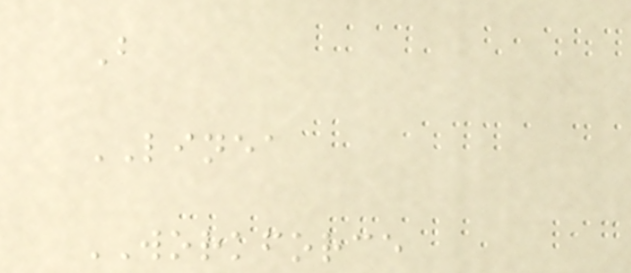B
LINEA
WORKFORCE
